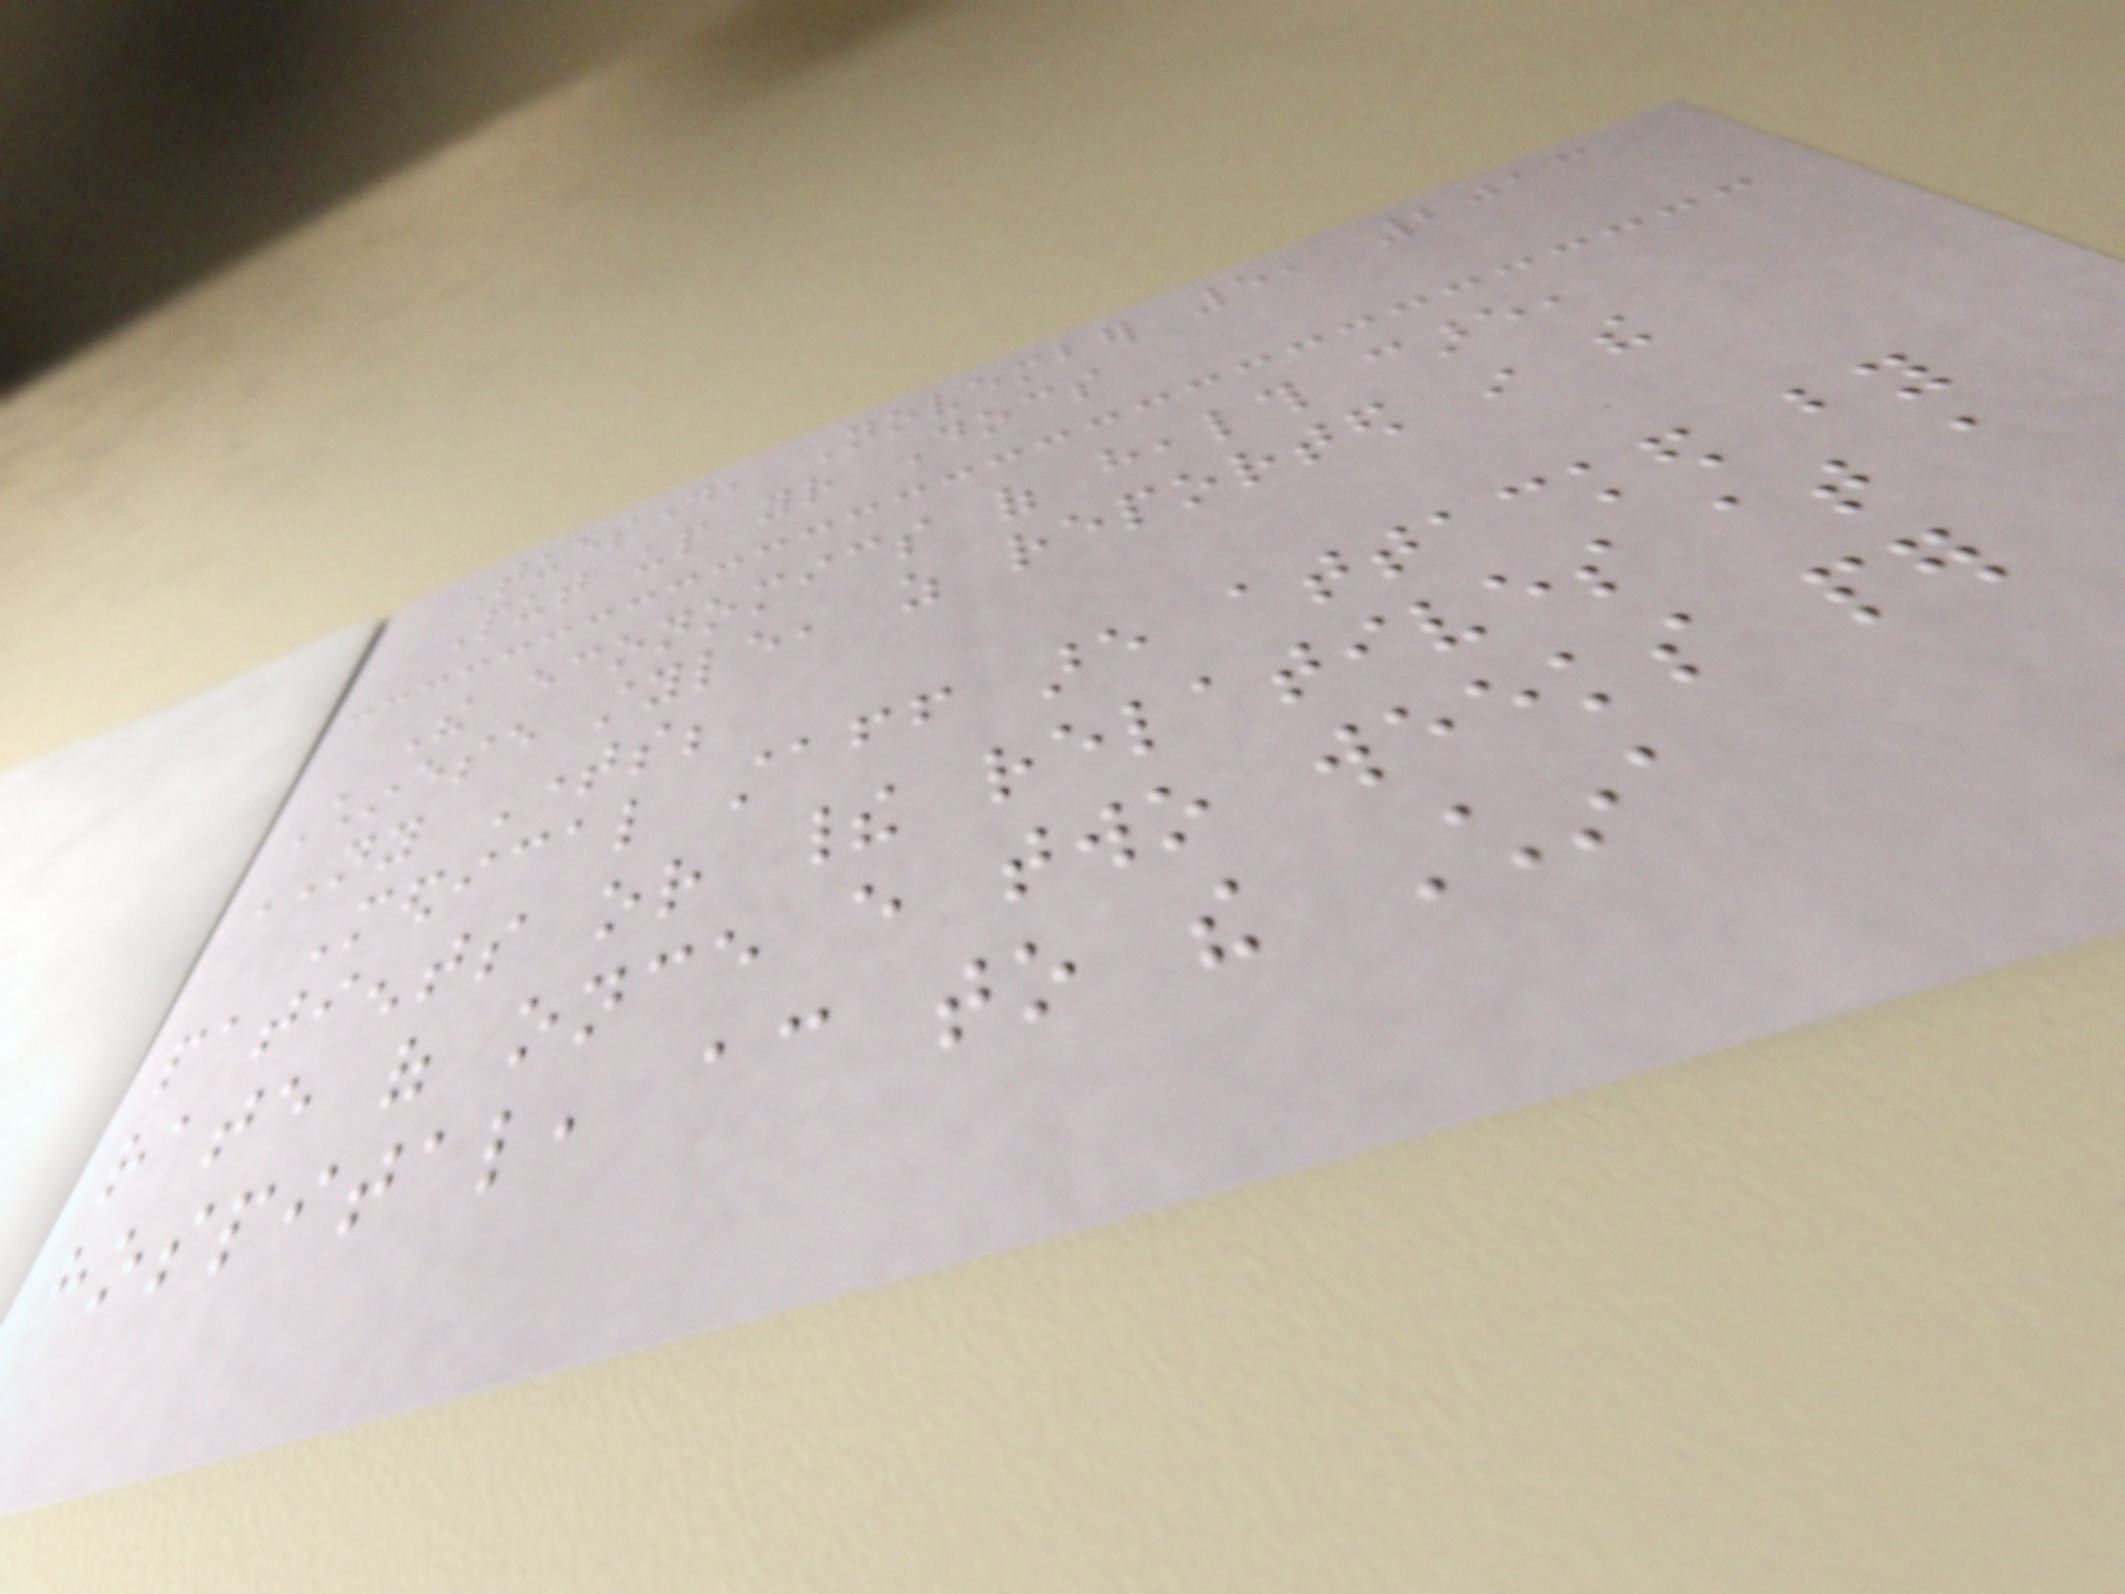Tuesday, November 5, 2013
Put up your Docs
The economics of health care,
Chinese style, as reported in the
NY Times;
Medical staff are attacked by
patients or their relatives at a
rate of once every two weeks per
hospital, according to the China
